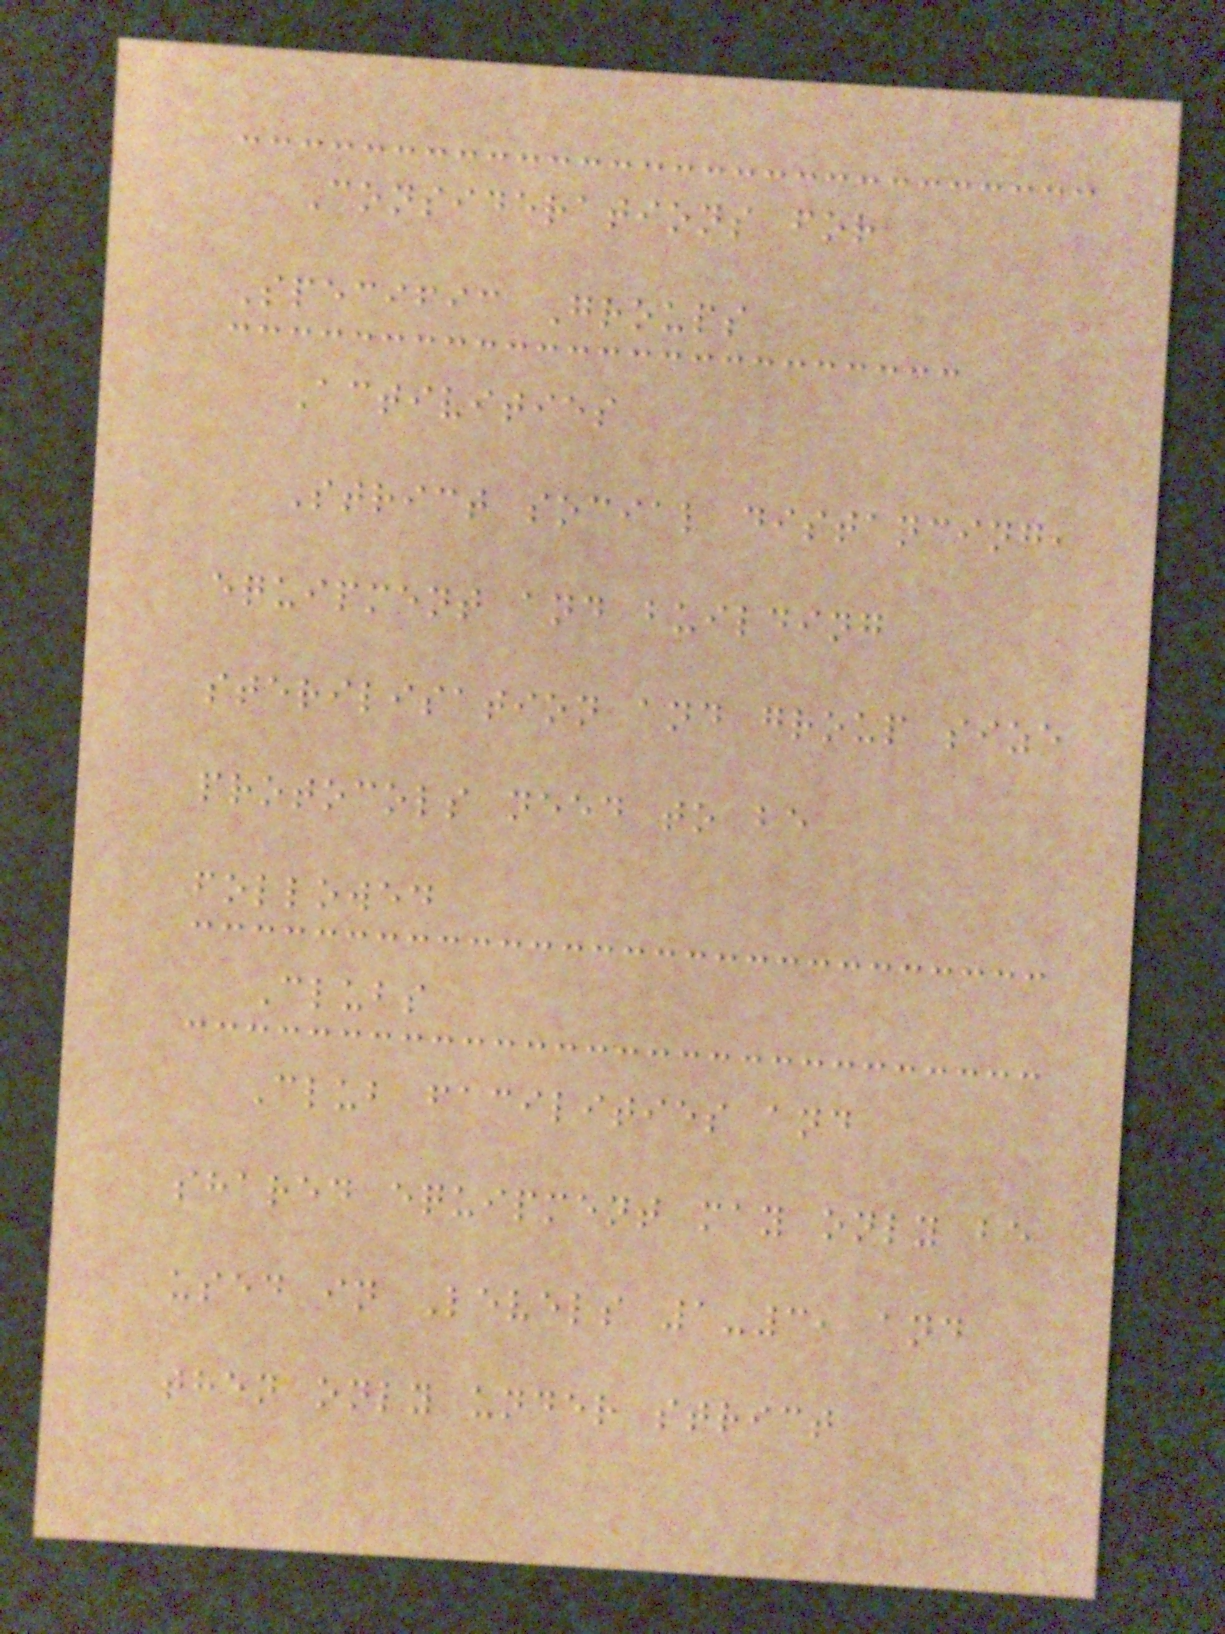Considerations for
Specific Groups
Activities
Strict social distancing,
equipment and building
sterilisation and group size
protocols need to be
followed
Clubs
Club facilities and
shared equipment may only be
used in Levels 1-3, and
then only under strict
